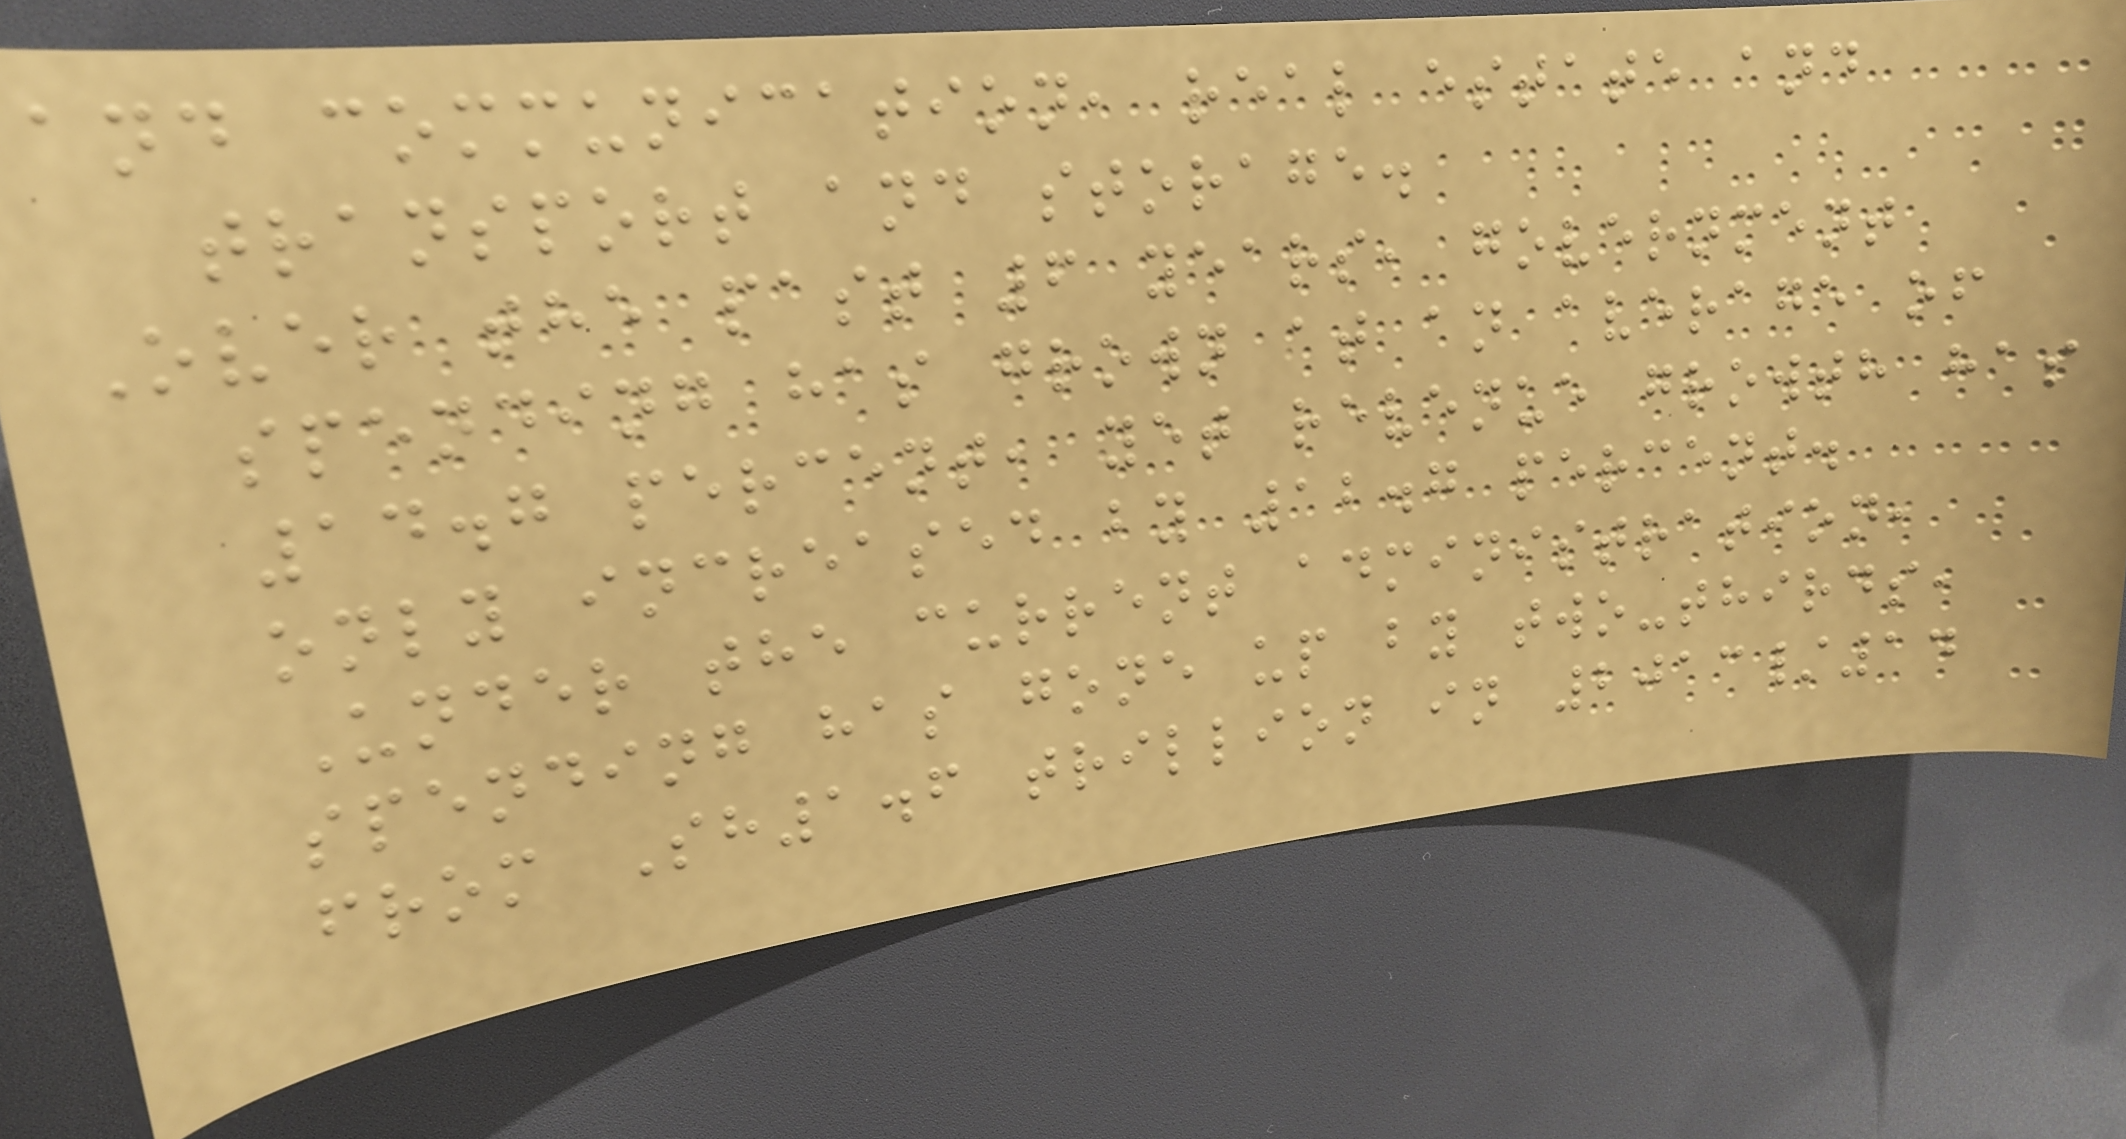and communication, real estate and
transport and storage.
Over the past 6 years, government
spending has grown at an average of
14.7 percent, yet revenue growth has
only increased by 12.7 percent.
Under the current administration,
spending has gone up by two-thirds,
from Sh1.6 trillion in 2013/14
